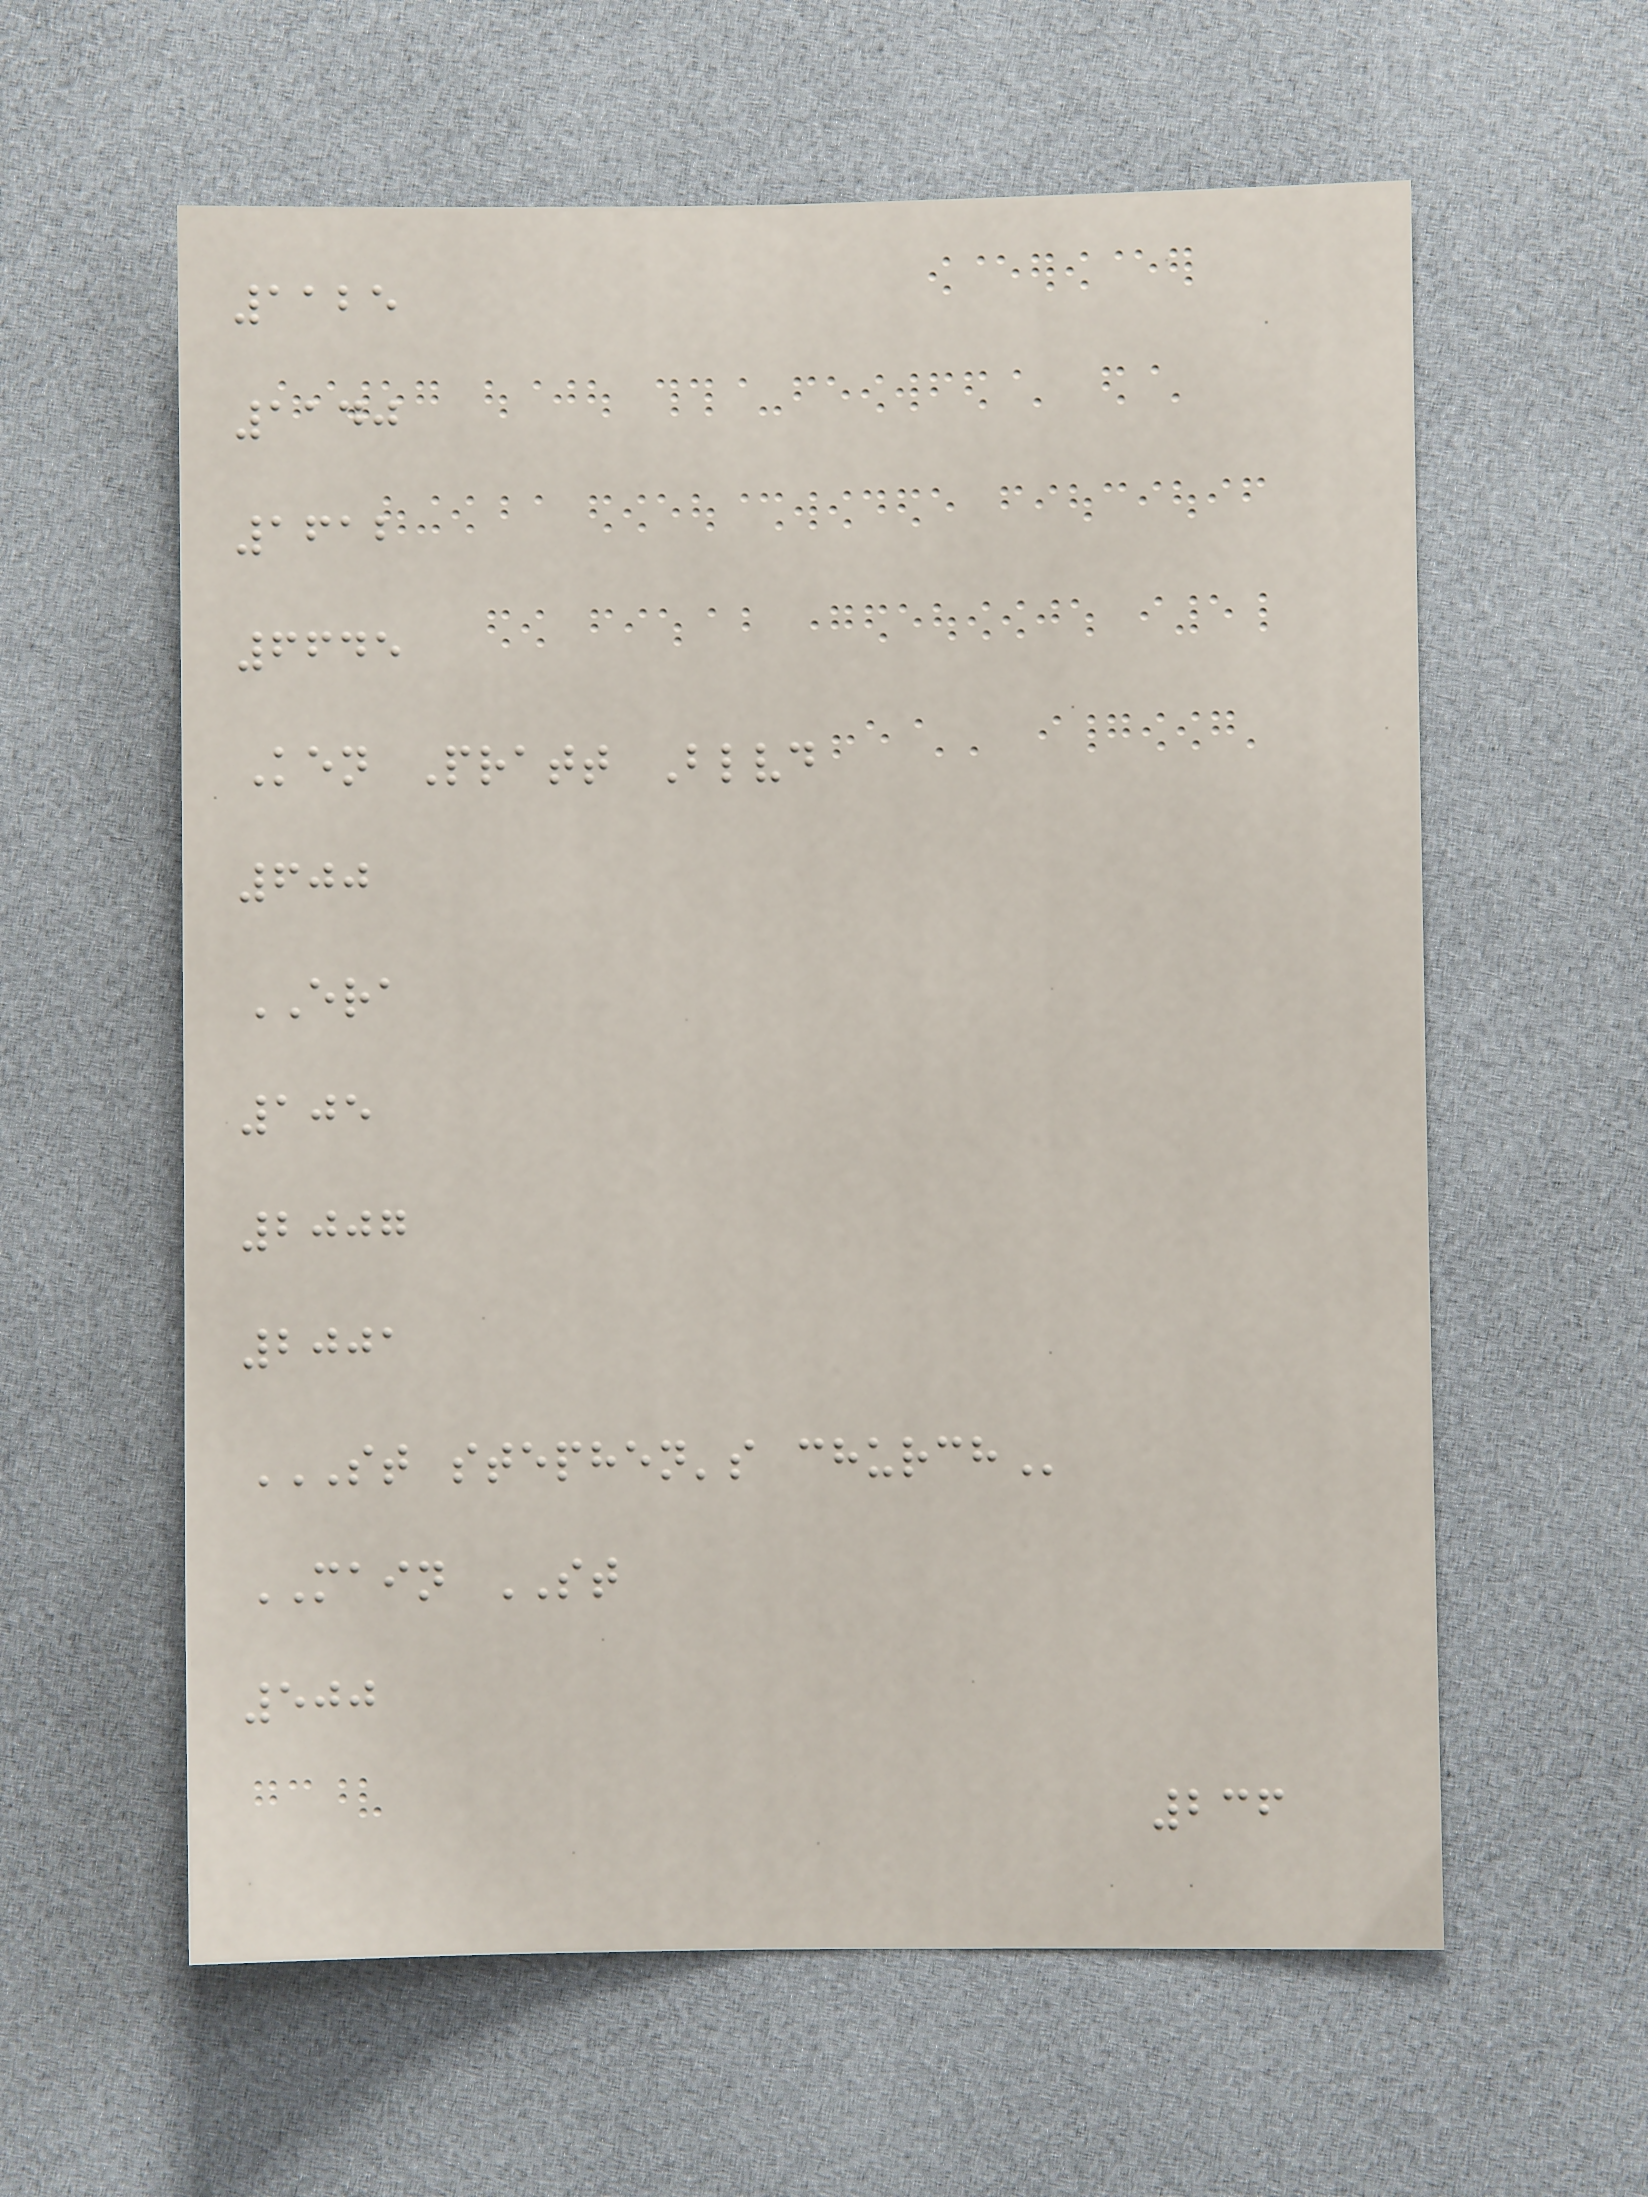1125
1140
1612
6645
Ken Pratt Blvd
600
ERA
105
2007
2001
ST STEPHEN'S CHURCH
MAIN ST
500
236
